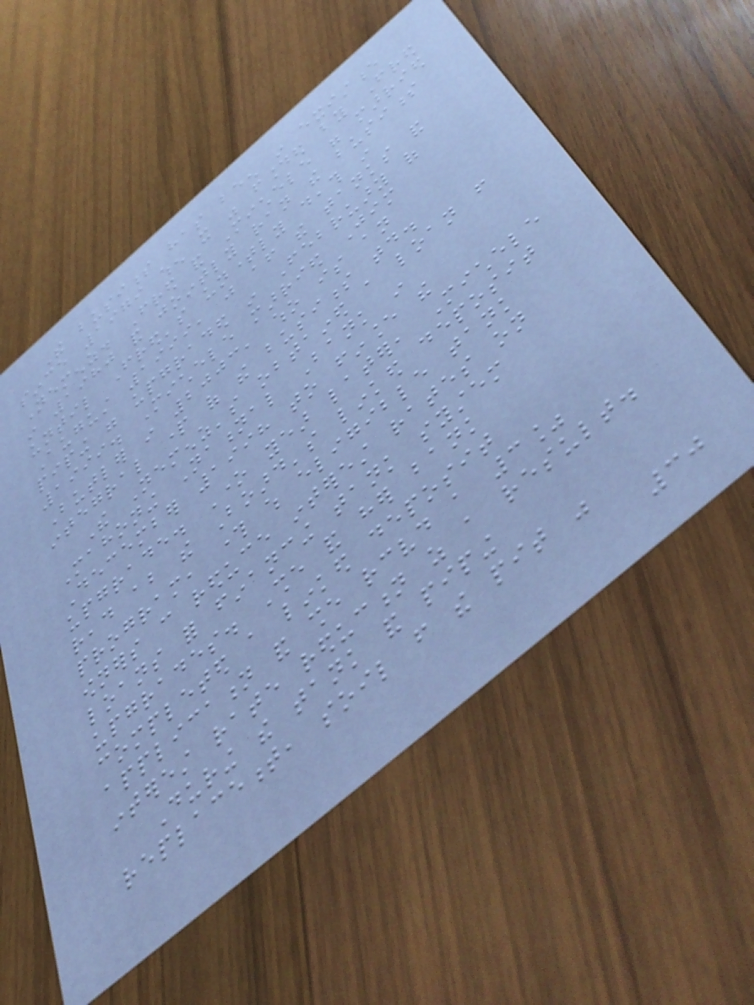The business has been in existence
since 1979 when it was founded by Fred
Nemenz. Fred and Michele were married
in 1980 and jointly ran the business
until Fred's untimely death in
August 1999, just after the tanks and
piping were upgraded in February of
1999. Michele married Jim
Butler in 2003, who is an
integral part of the business today.
The Nemenz's obtained a loan from
Mahoning National Bank in
December 1998 to finance the
upgrade. One year later, Michele
read about the Board's linked deposit
program, through which eligible tank
owners can reduce interest rates on
loans for financing tank system
upgrades. She and her bank
completed a linked deposit
application and she received a 3%
interest rate reduction as a result.
During the tank and piping
replacement, soil from the pit was
30
